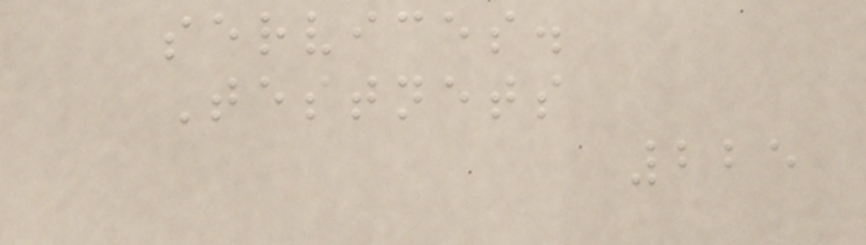services.
Testnets
225
